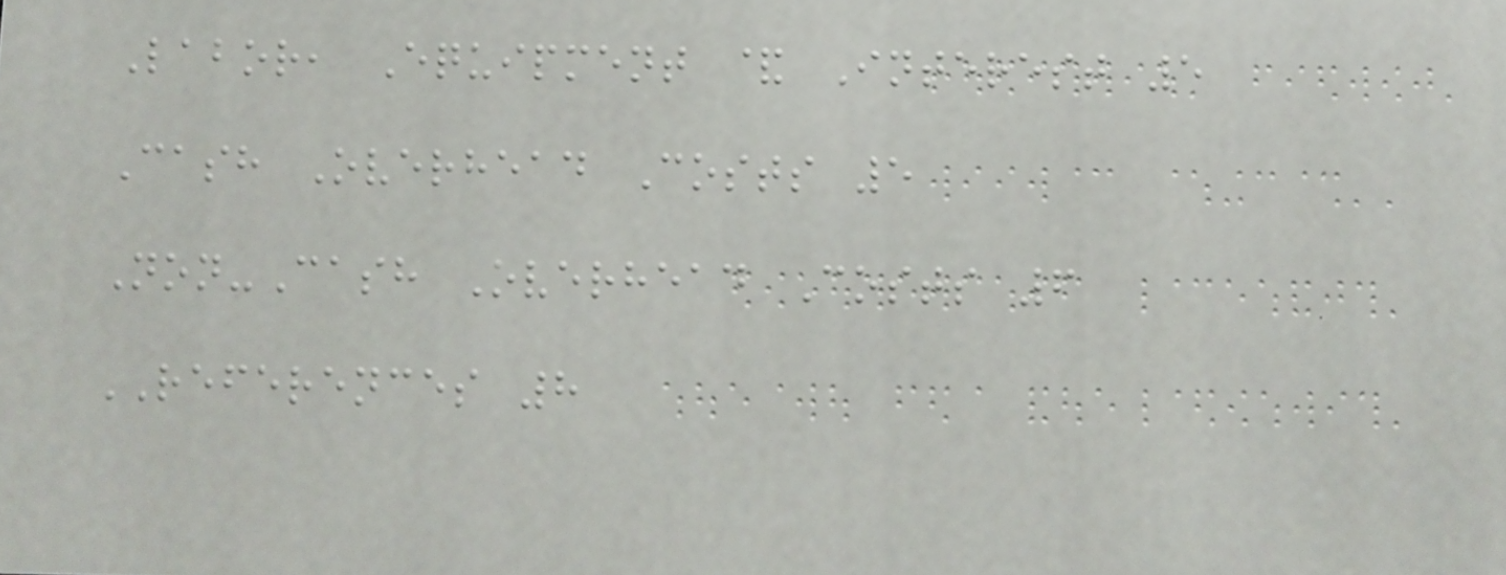Labor, Equipment & Interest 5
Cash Overhead Costs 5
Non-Cash Overhead Costs 6
REFERENCES 8
